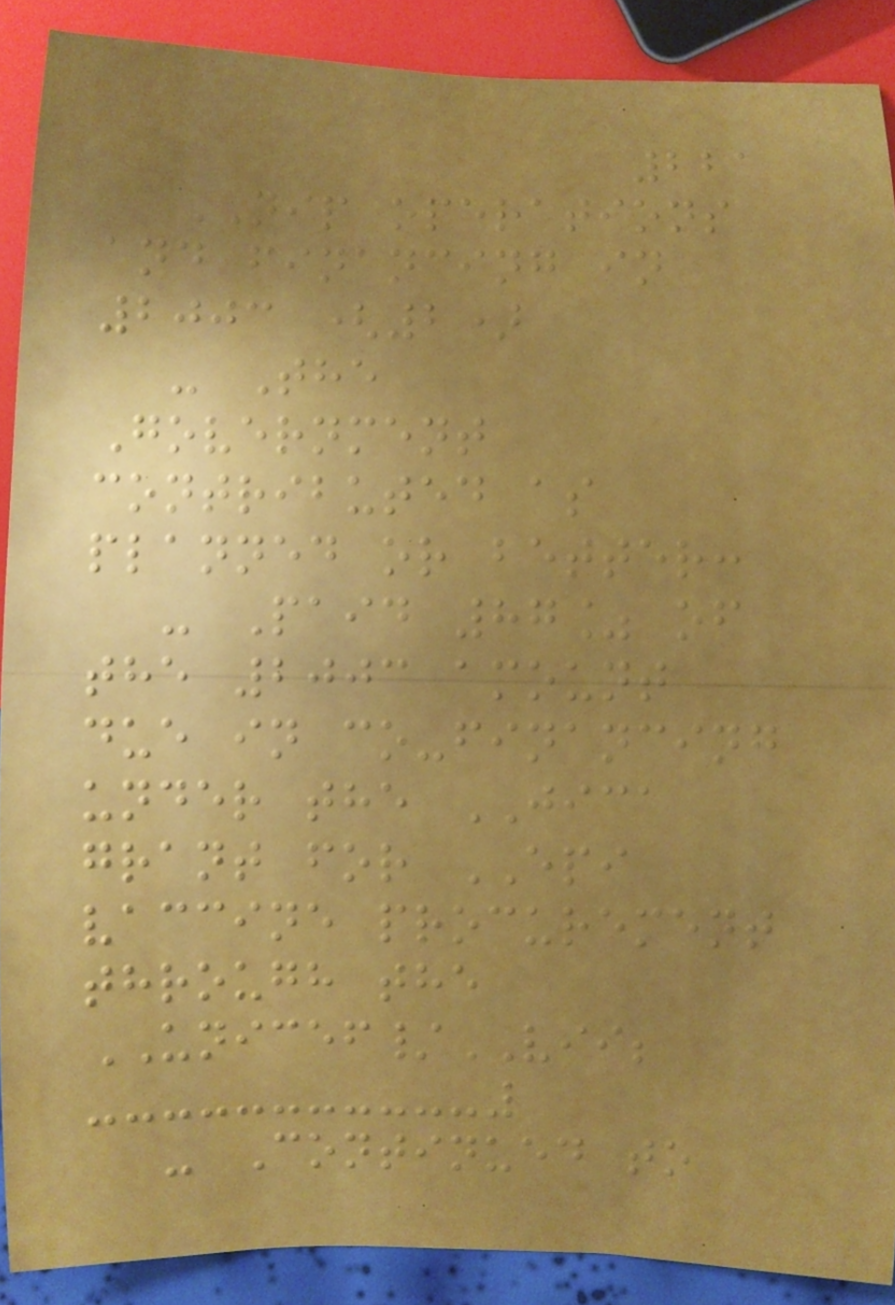221
NIP operations
and financing in
2003 (2)
- The
Government
contributed as
planned or better:
- Paid 87% of
the 2003 amount
due in co-financing
under the JICA
grant for EPI
vaccine procurement
through the
UNICEF/VII;
- Continued to
